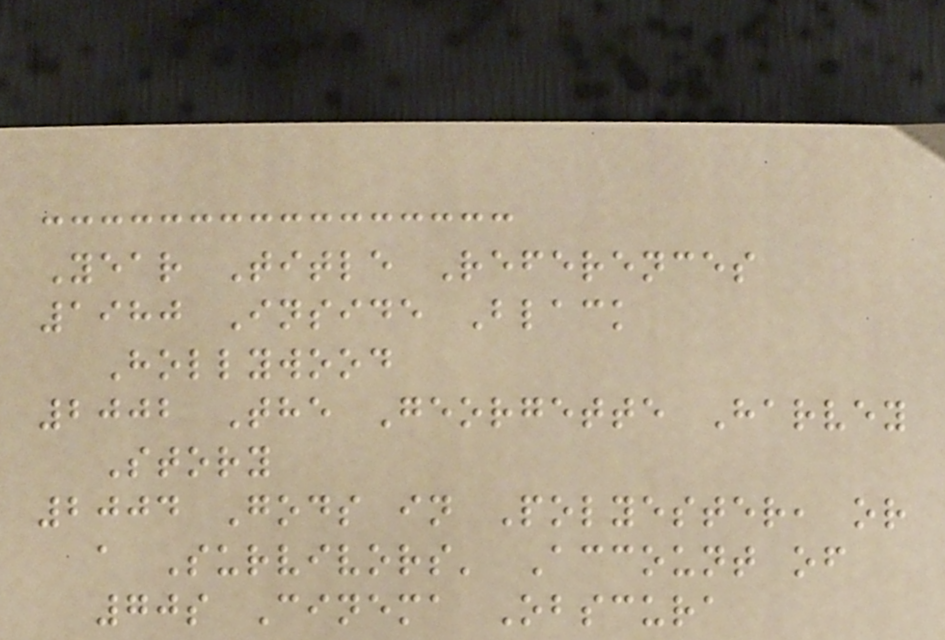Year Title References
1980 Inside Black
Hollywood
2002 The Georgette Harvey
Story
2004 Gods in Polyester, or
a Survivors' Account of
70s Cinema Obscura
